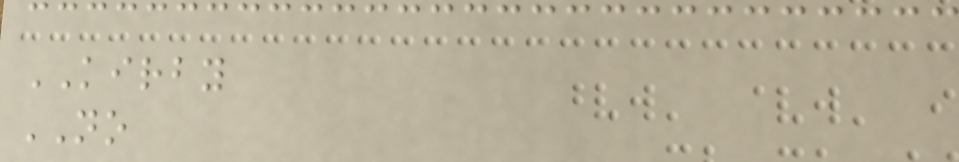KIRBY
NO
